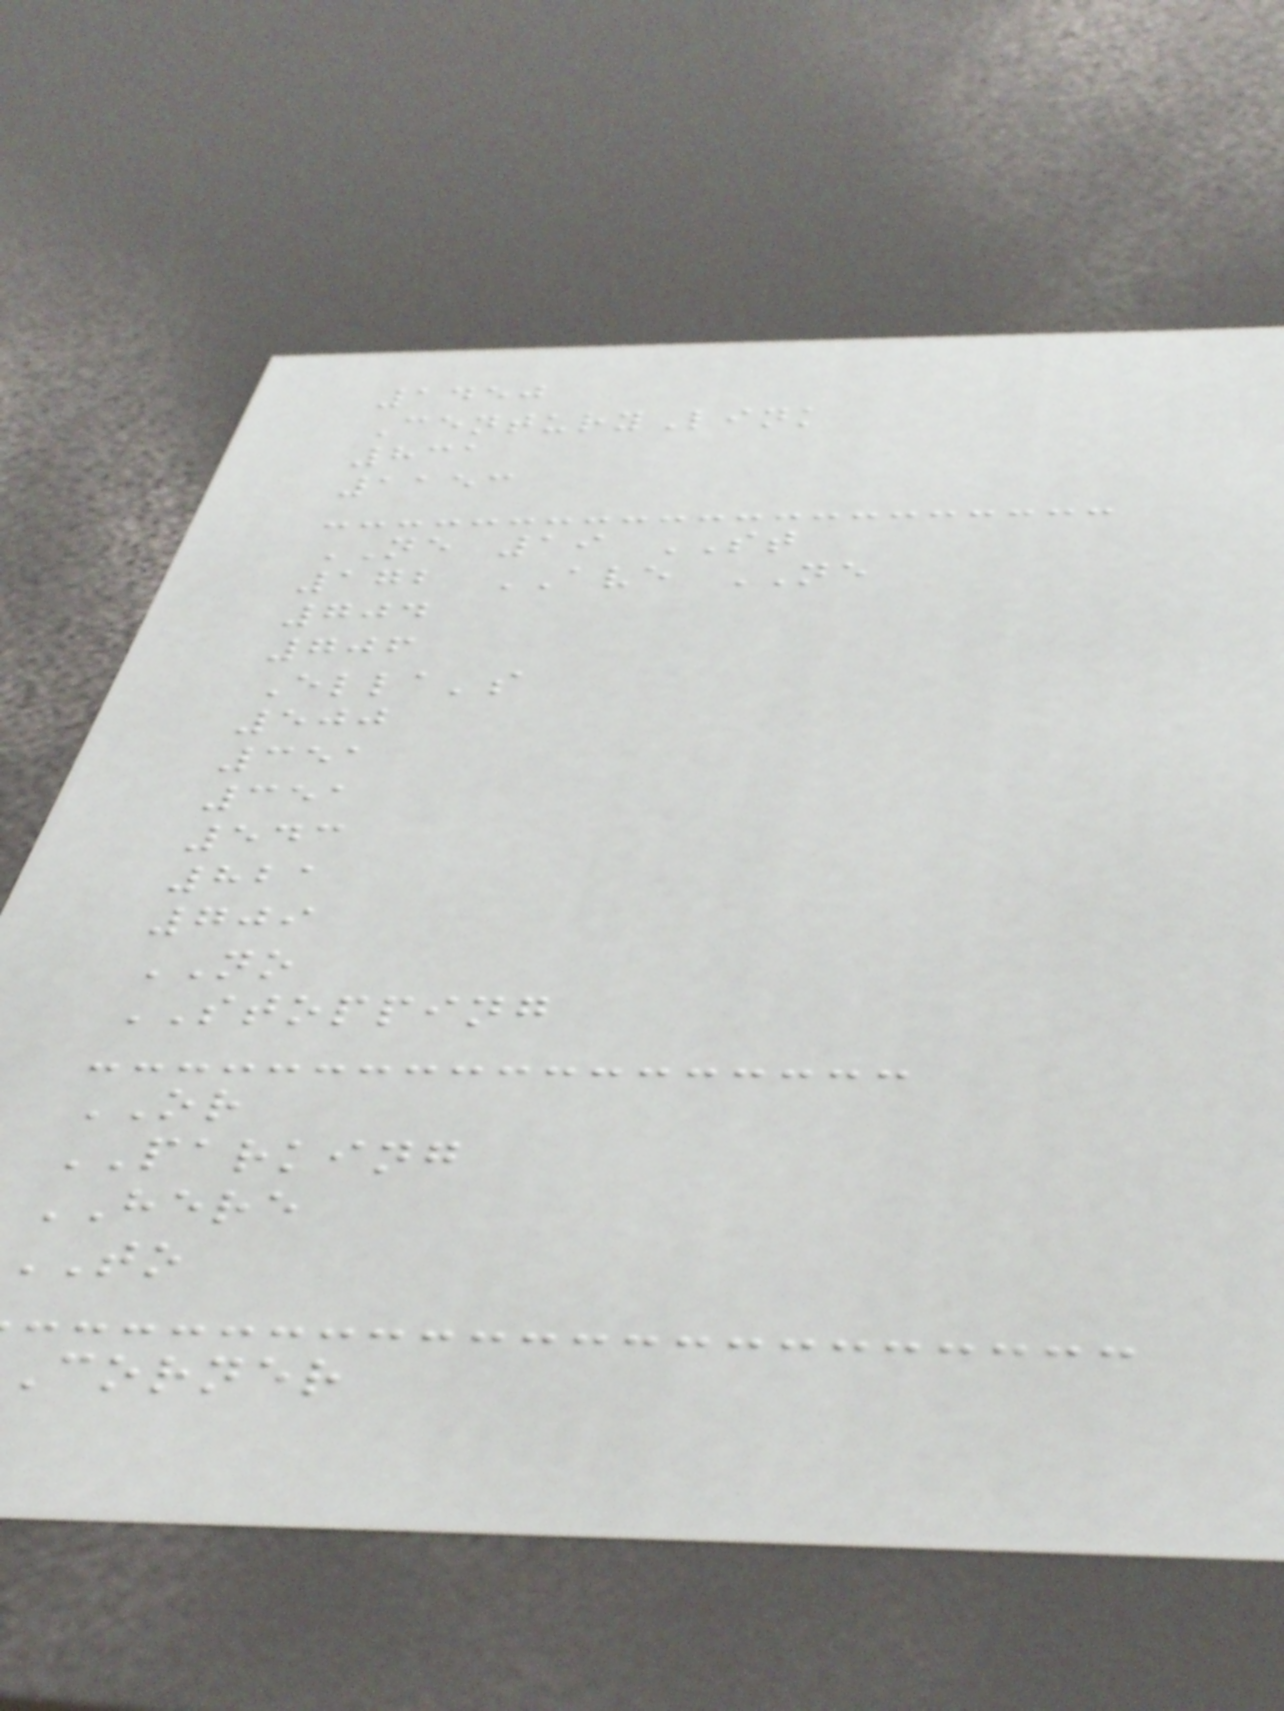1450
CenturyLink
831
1153
NE 19 ST
172 AVE NE
704
706
Ella's
500
351
351
543
821
709
NO
STOPPING
OR
PARKING
HERE
TO
corner
